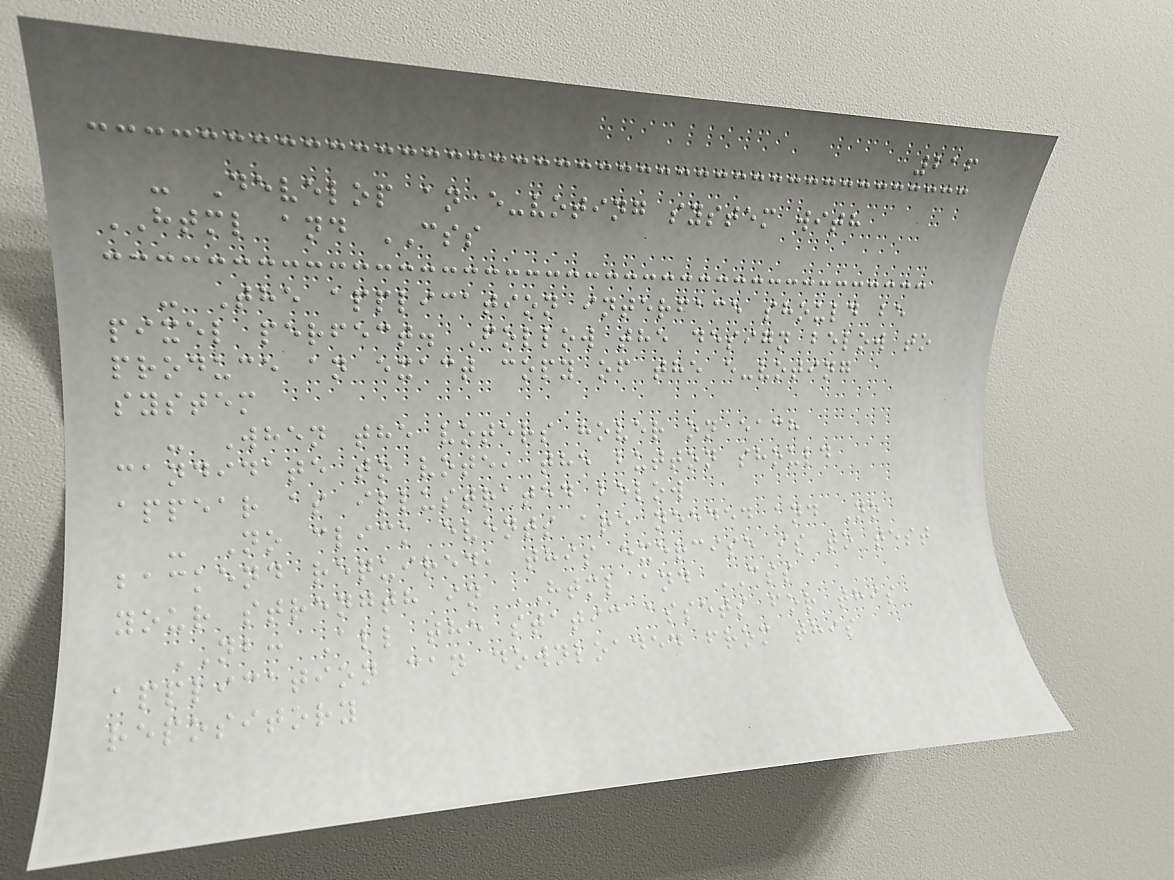216
- Develop an e-voting system with
HTML and CSS
- The application interface should be
pixel perfect. Follow the design below to
produce an exact copy of the e-voting
system
- When the voters hover on each
candidate to vote, the button should
appear as illustrated below
- No click events are needed and No
backend required, this exercise is to test
your strength in HTML and CSS
NB: All the static assets for this
application can downloaded from this
repository
